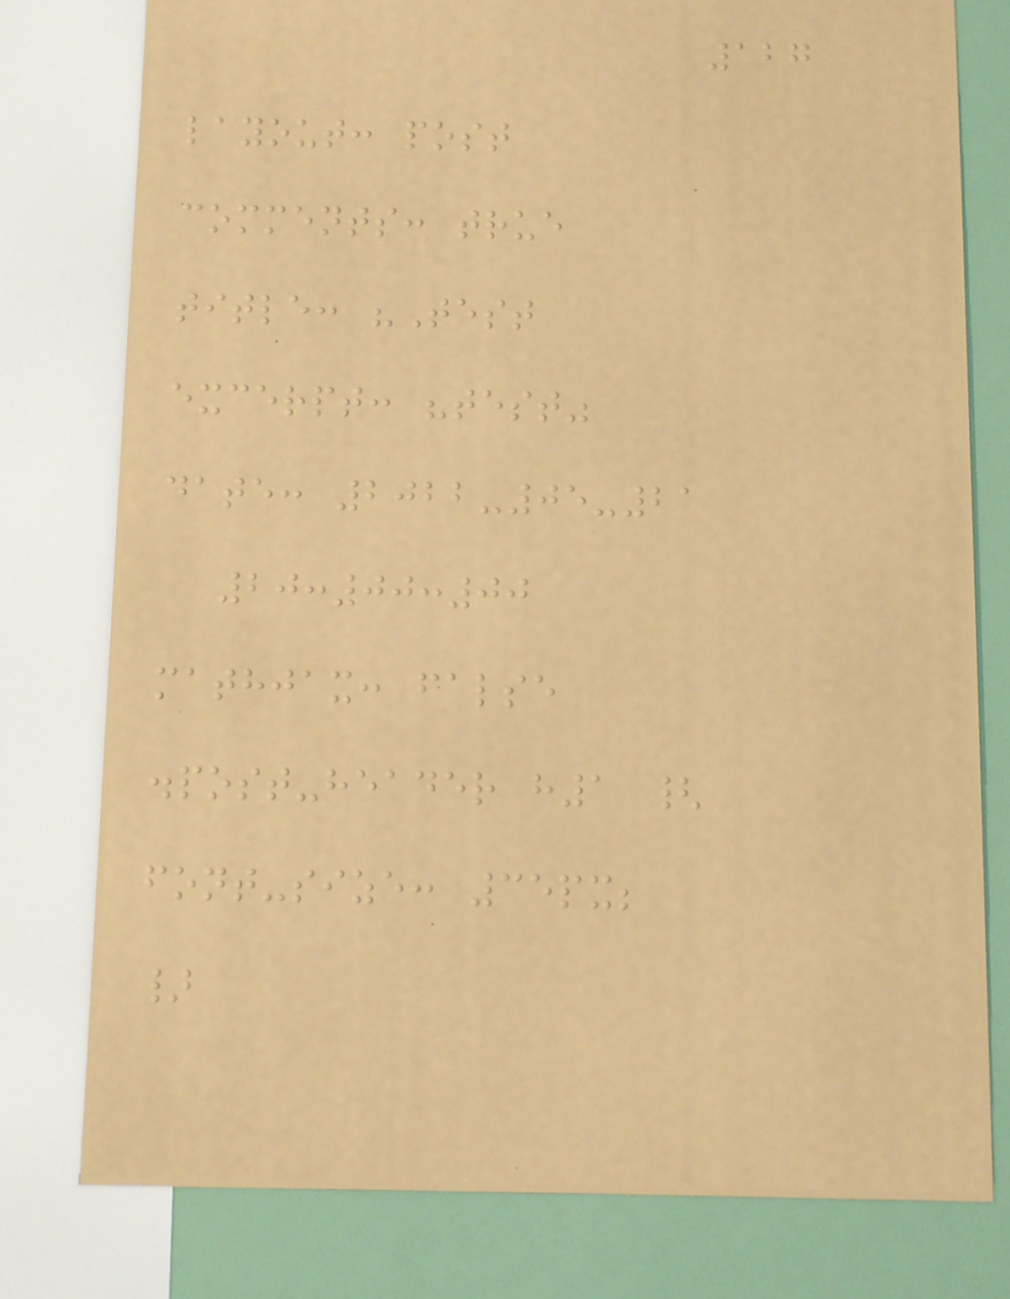127
layout: post
comments: true
title: "Test
excerpt: "test"
date: 2022-05-21
20:00:00
mathjax: false
.post-header h1 {
font-size: 35px;
}
